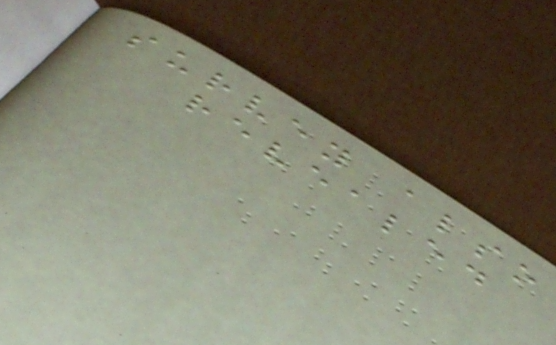survey also
revealed
